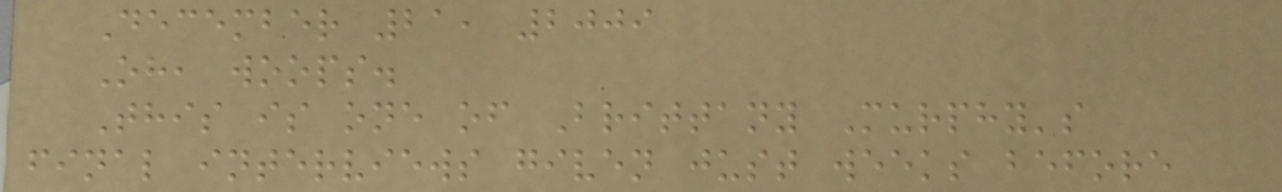December 21, 2009
Oh, woops.
This is one of Brittany Murphy's
final interviews given just weeks before
